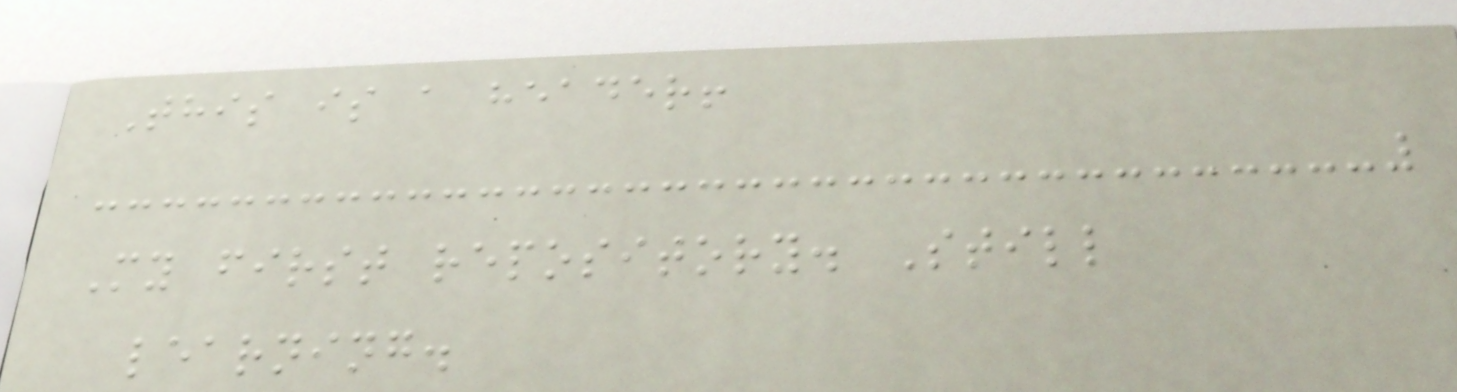This is a header!
My first repository. Still
learning.
